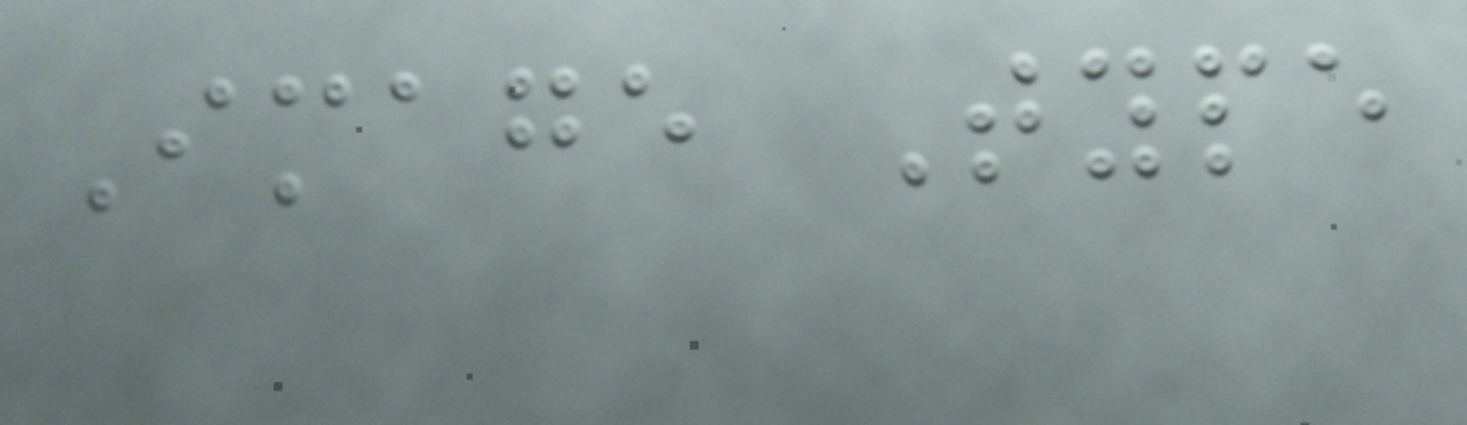Image Type
